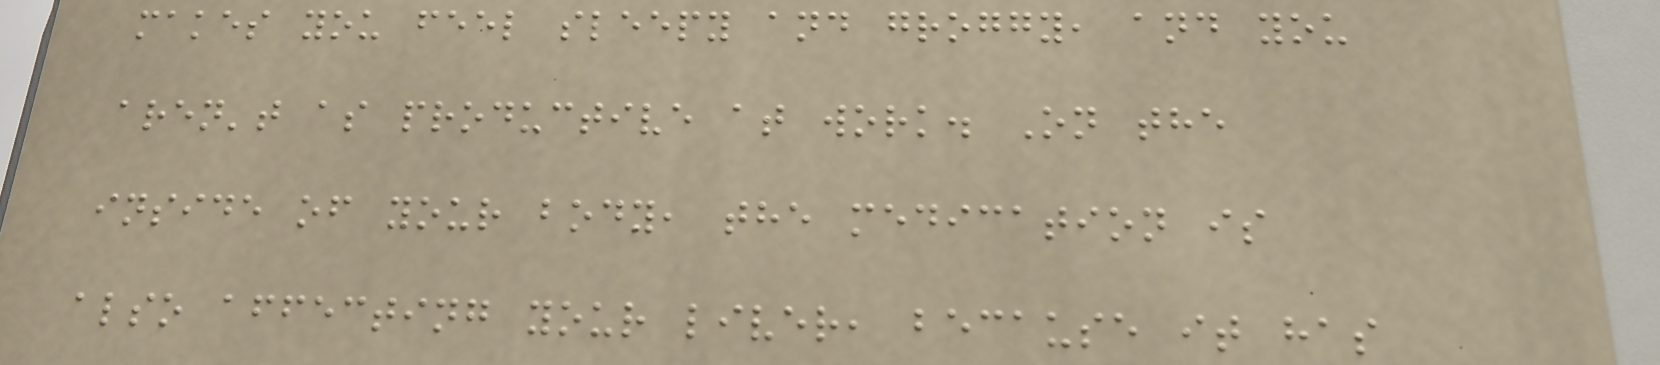makes you feel sleepy and groggy, and you
aren't as productive at work. On the
inside of your body, the medication is
also affecting your liver, because it has
